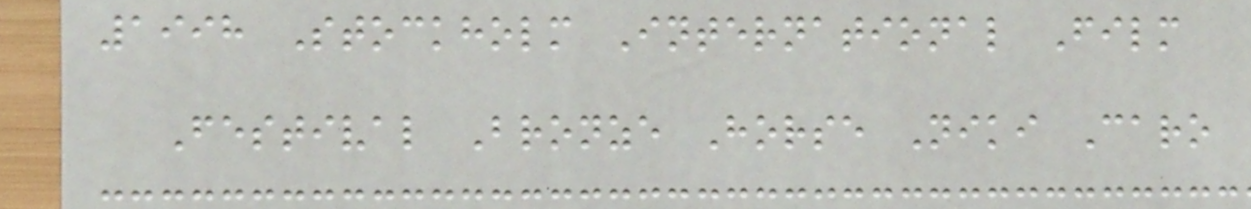1998 Stockholm International Film
Festival Bronze Horse Niki Caro
